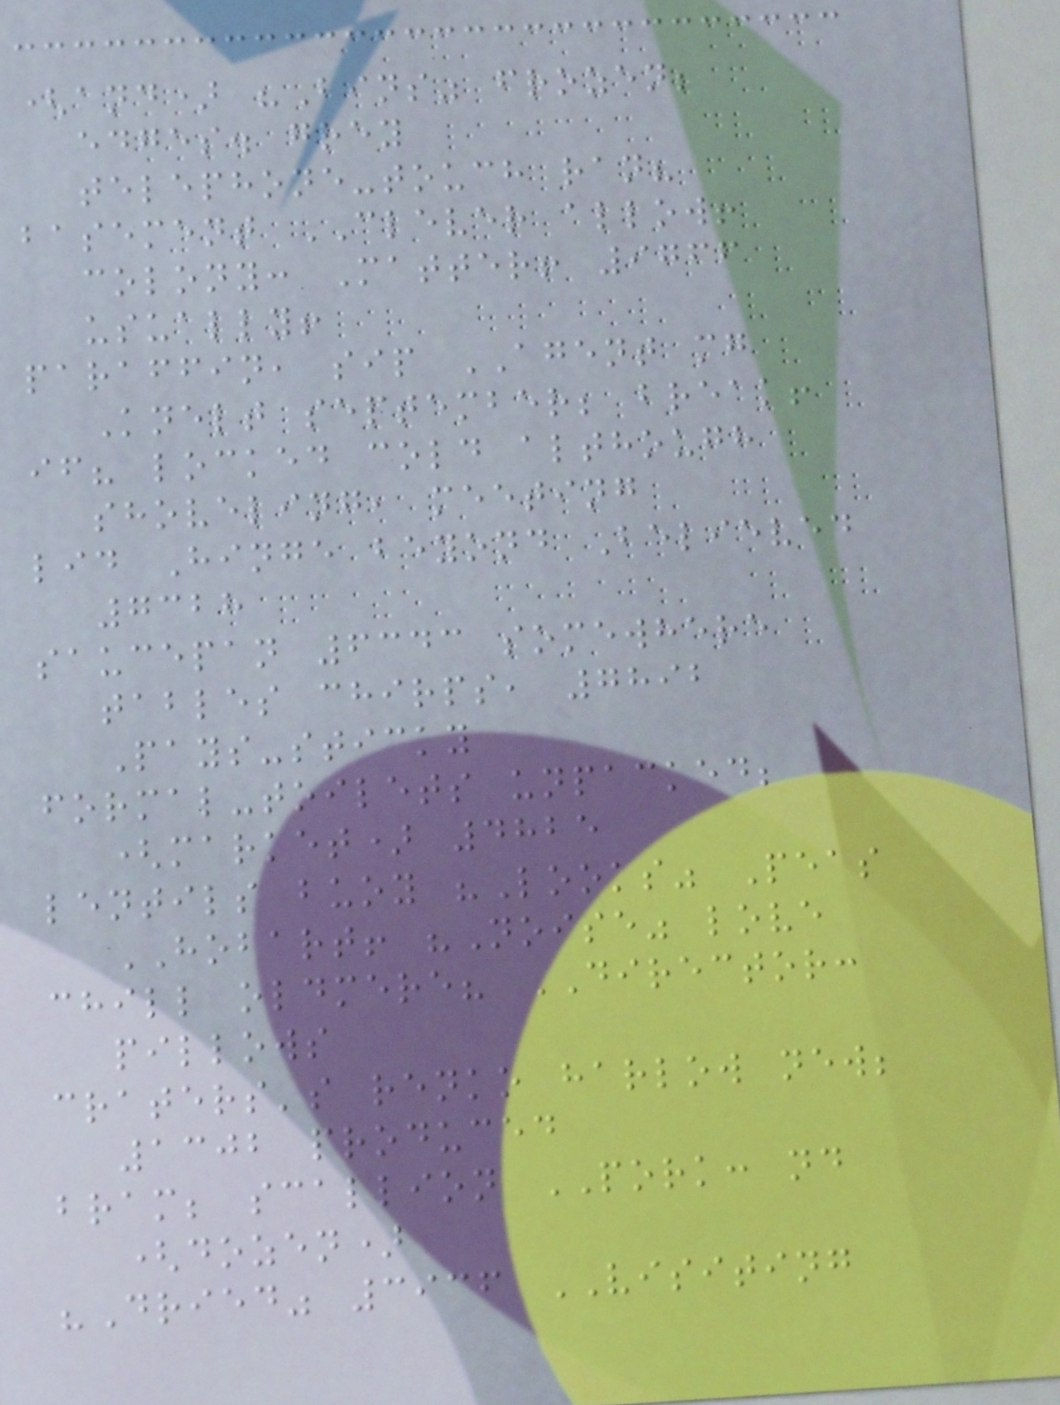(and) "Bins" frozen;
edges. grey
telephone-touch ran?
basement CLEVER allow!
colony: Matter! 9766
usually!
paraffin, sip AGENT mg
Knelt september; break!
if? locked cold although
shoveling, meeting
lid Hinge beyond Believed
7328
saucepan 6343 somewhere
tables chirps, 7892
Pays-sticky
formal-toilets unpacked;
(market) 4825
lentils buoy "Looks" Peas
HOBART! "Noise" love
chill oldmere? DIRECTOR:
pillows
craters's renko harlow new;
1302 produced
bram; scallion PORK: nd
(dozen)
"Dried" 3936 VISITING
